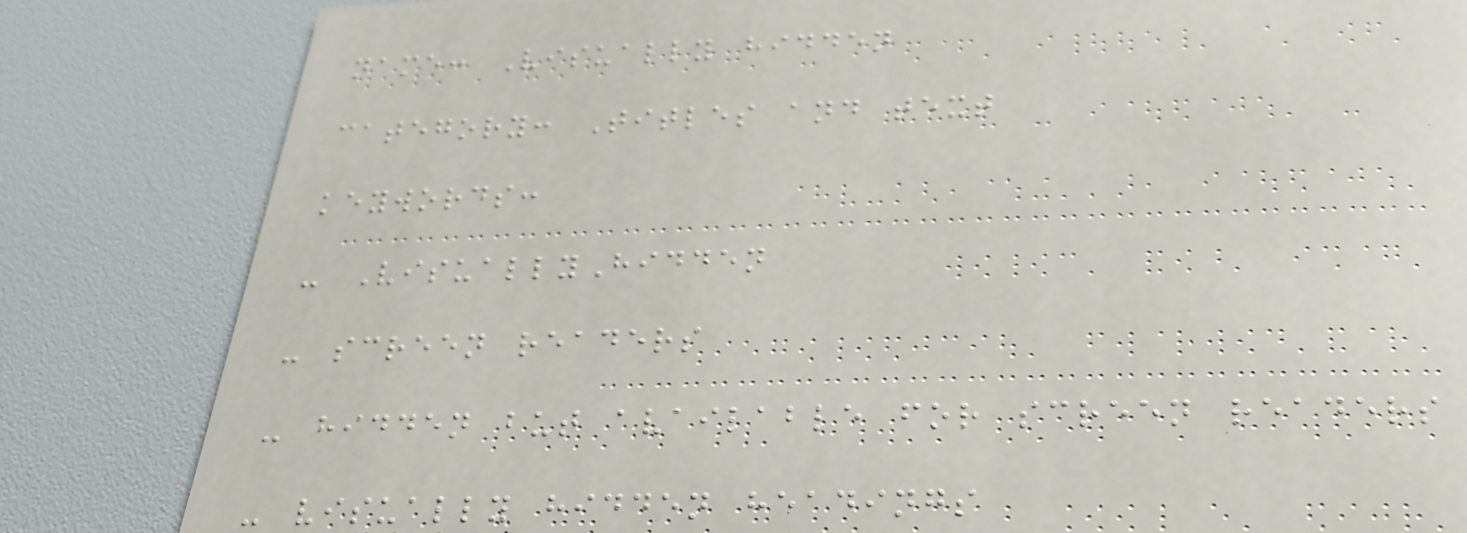name: Visually hidden
category: Titles and text
keywords:
- VisuallyHidden
- screen readers
- hidden but available for screen readers
- visually hidden headings
